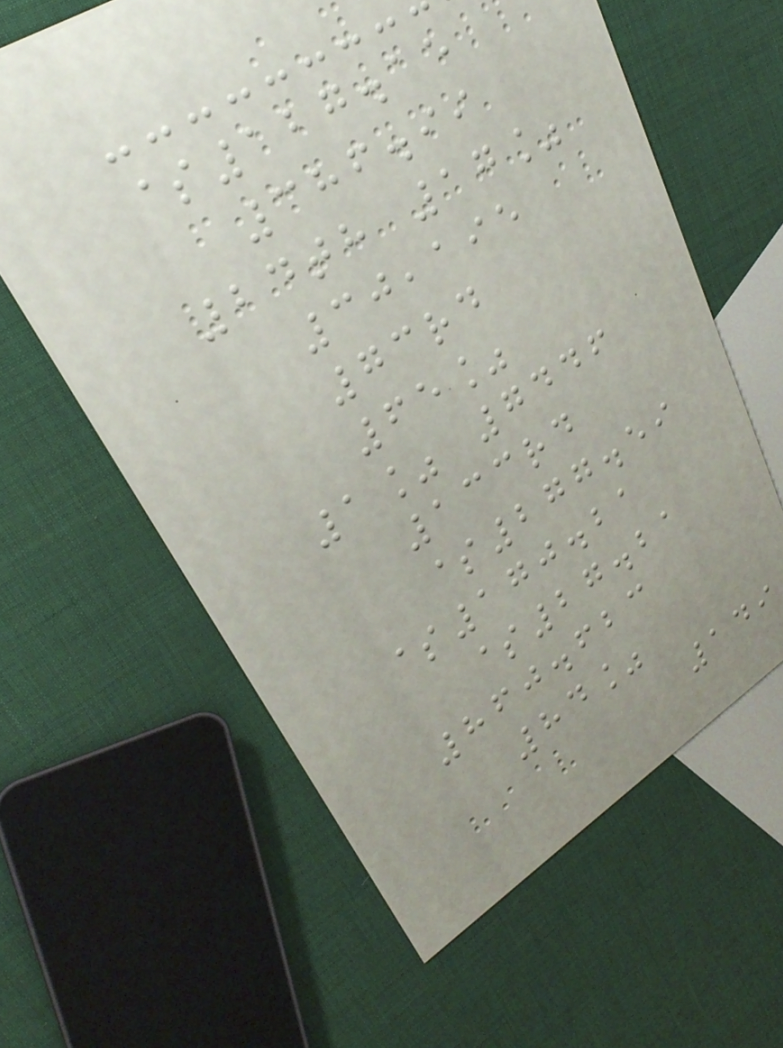$127.15
386.99
24th 17%
30,195
73rd
65%
1% 7446
133rd
$277.59
$170.21
$27.21
860.623
84%
149
